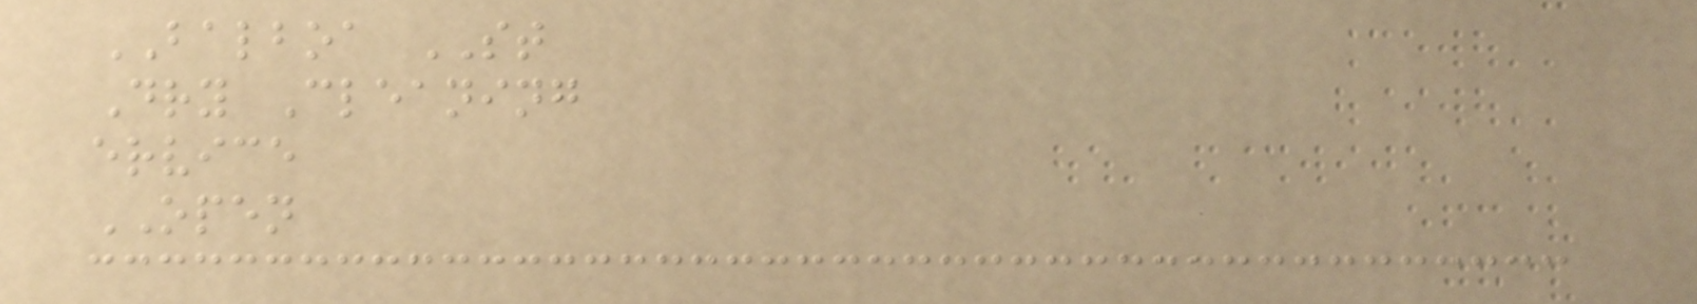BALBOA ST
Dry Cleaning
ervice
OPEN
